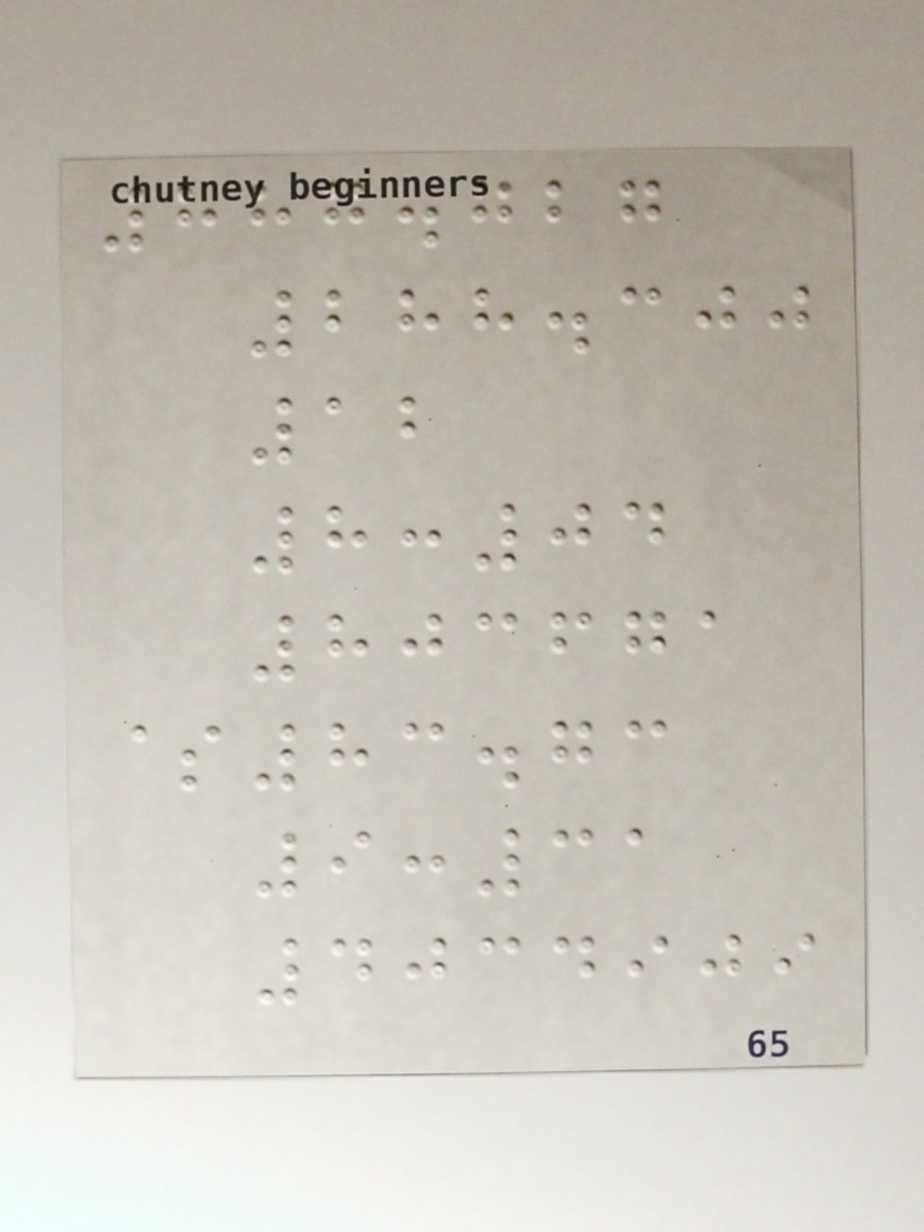887.727
288.300
12
8:04
803671
$83.73
9:31
4034909
